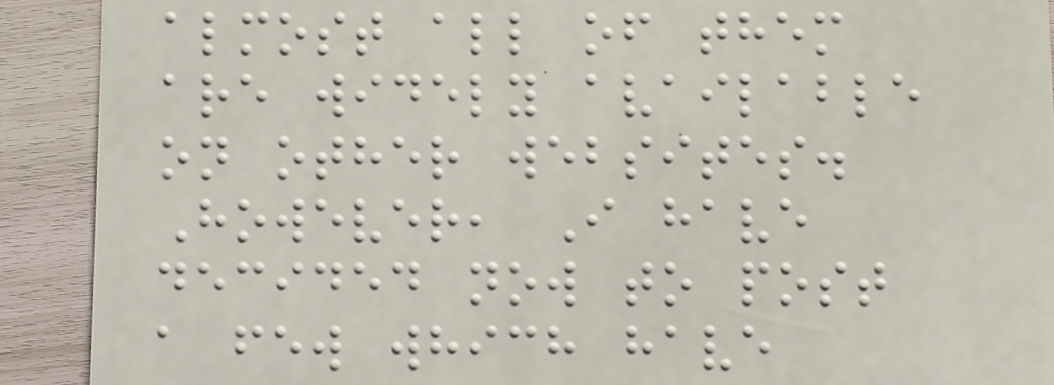almost all of them
are widely available
on other websites.
However, I have
decided now to post
a few which have
